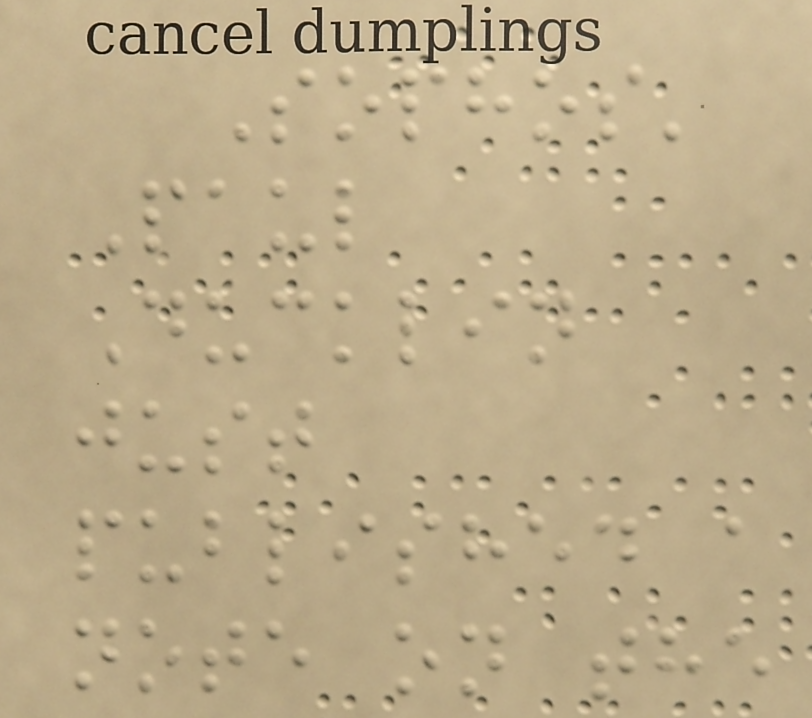Sophos'
Paul
Ducklin
just
published a
note on the
